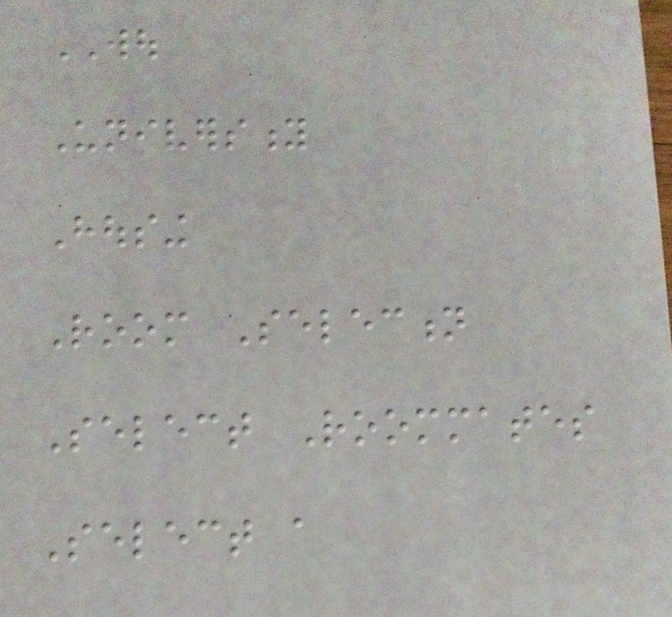WOU
University
Housing
Room Selection
Select Roommates
Select a
